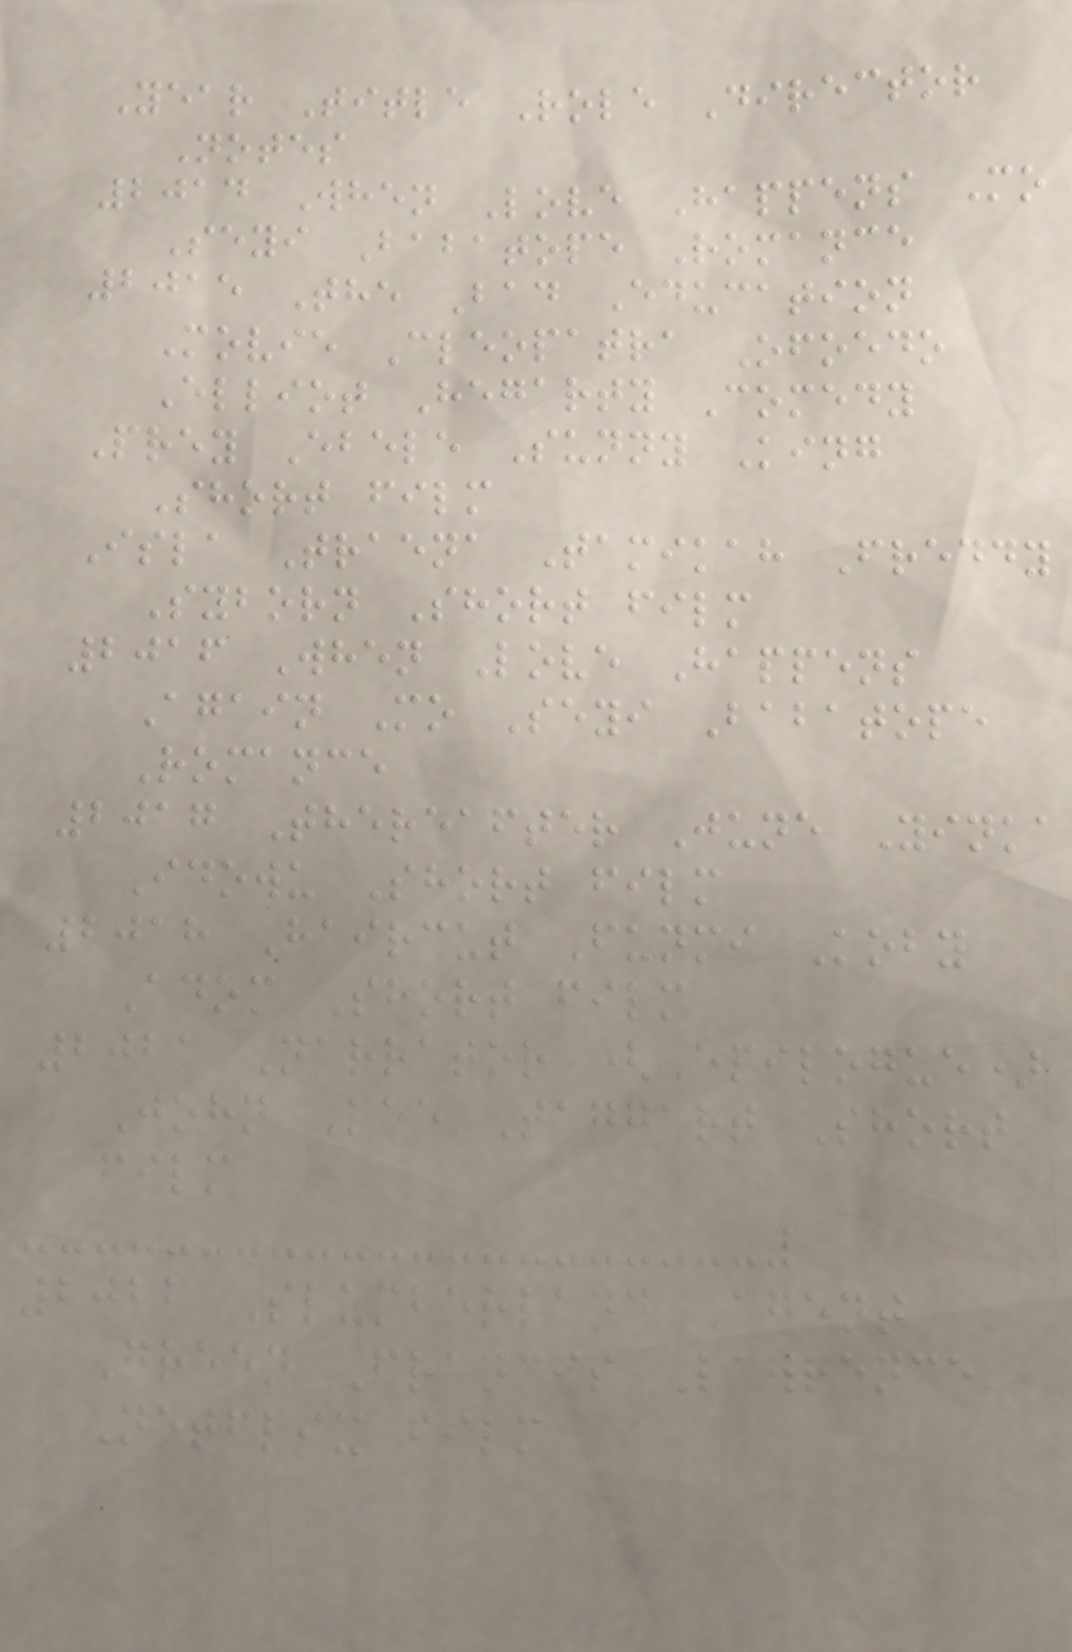Year Title Role Director
Notes
2014 When Love Happens Mo
Seyi Babatope Romance
2015 The Bad Education
Movie Cleopatra Ofoedo
Elliot Hegarty Comedy
Prey Ebele Sunny King
Short film
Isla Traena Tamikah Freddy
Syborn Short film
2016 When Love Happens
Again Mo Seyi Babatope
Romance
2017 Thereafter June Yinka
Idowu Short film
2018 Haircut Funmi Koby
Adom Short film
2021 Narrator (Epilogue)
John Lee Taggart Short
film
2022 Slumberland Agent
Green Francis Lawrence
Netflix film
